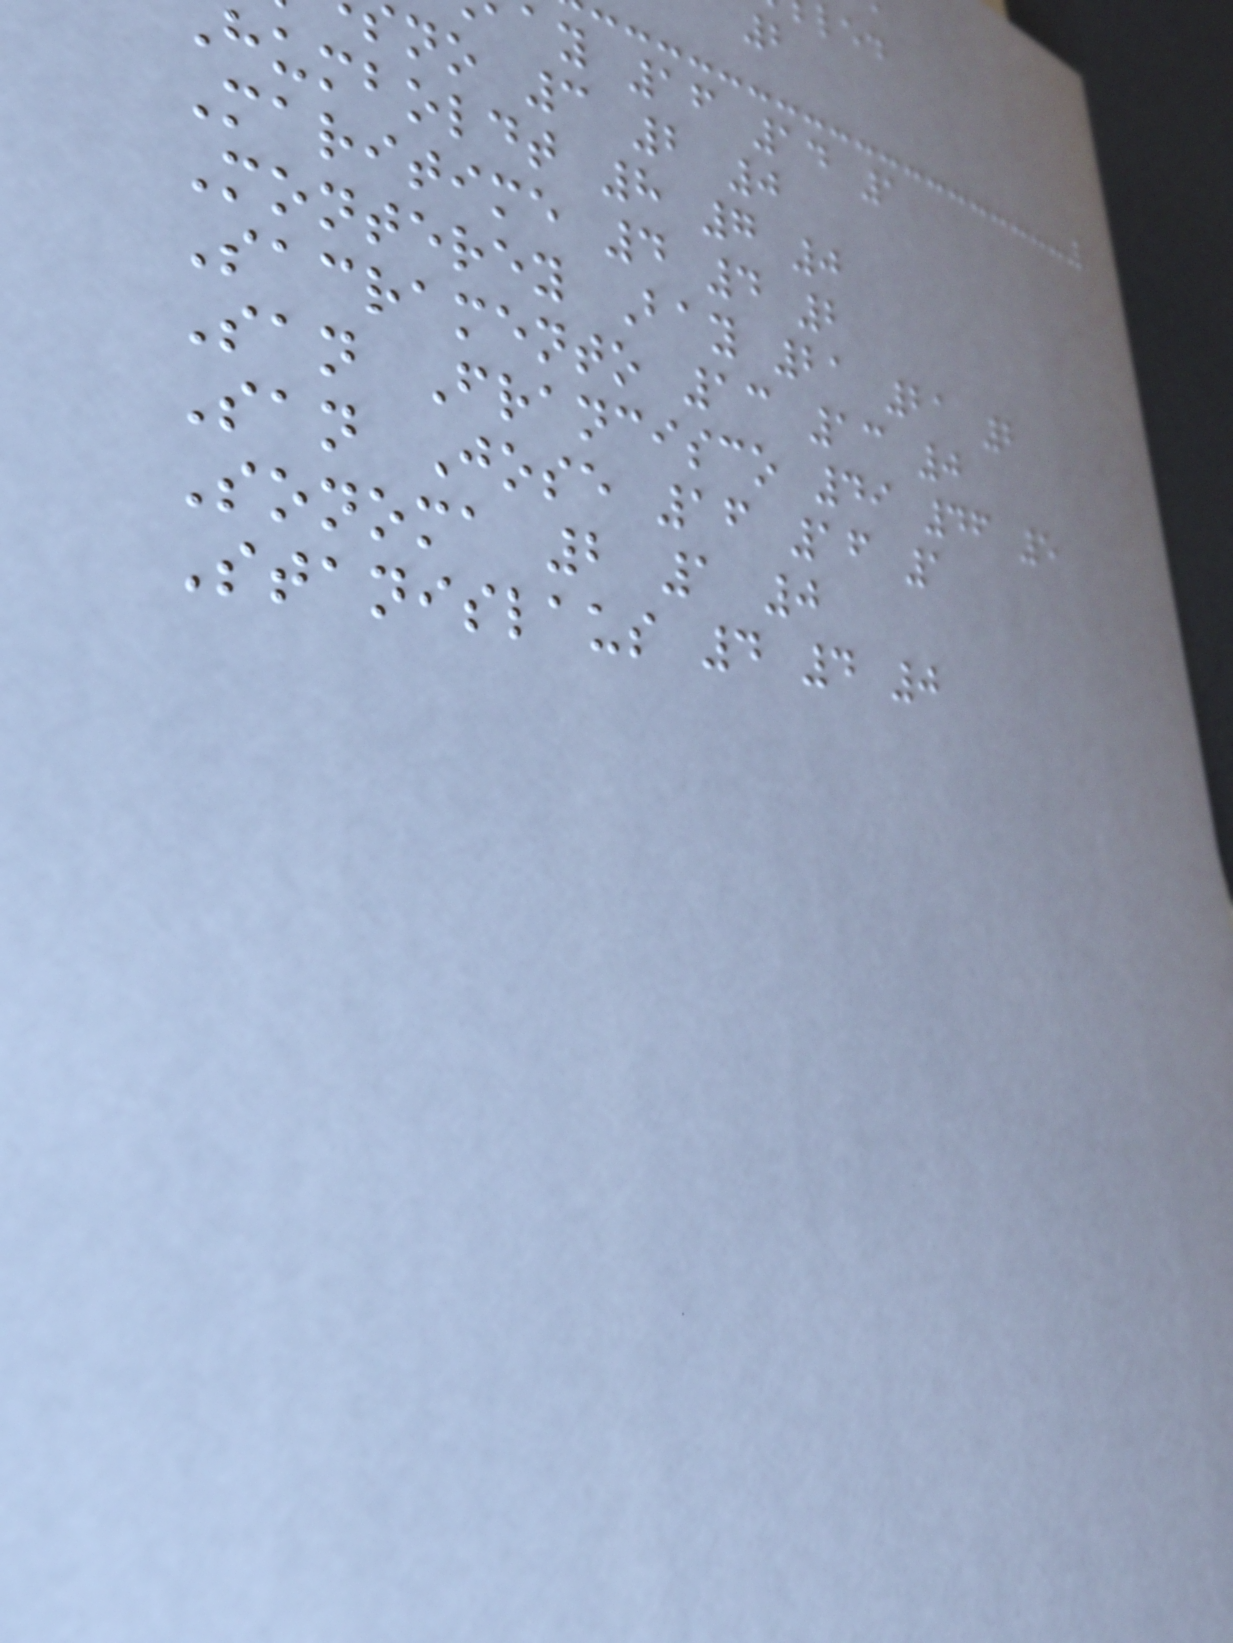ay 16 14 1
no 3 2 0
humboldt 8 7 0
Maritime 4 4 2
Monterey Bay 21 21 2
Sacramento 13 13 0
San Francisco 49 46 5
San Jose 16 16 1
Sonoma 2 1 0
Stanislaus 4 4 0
